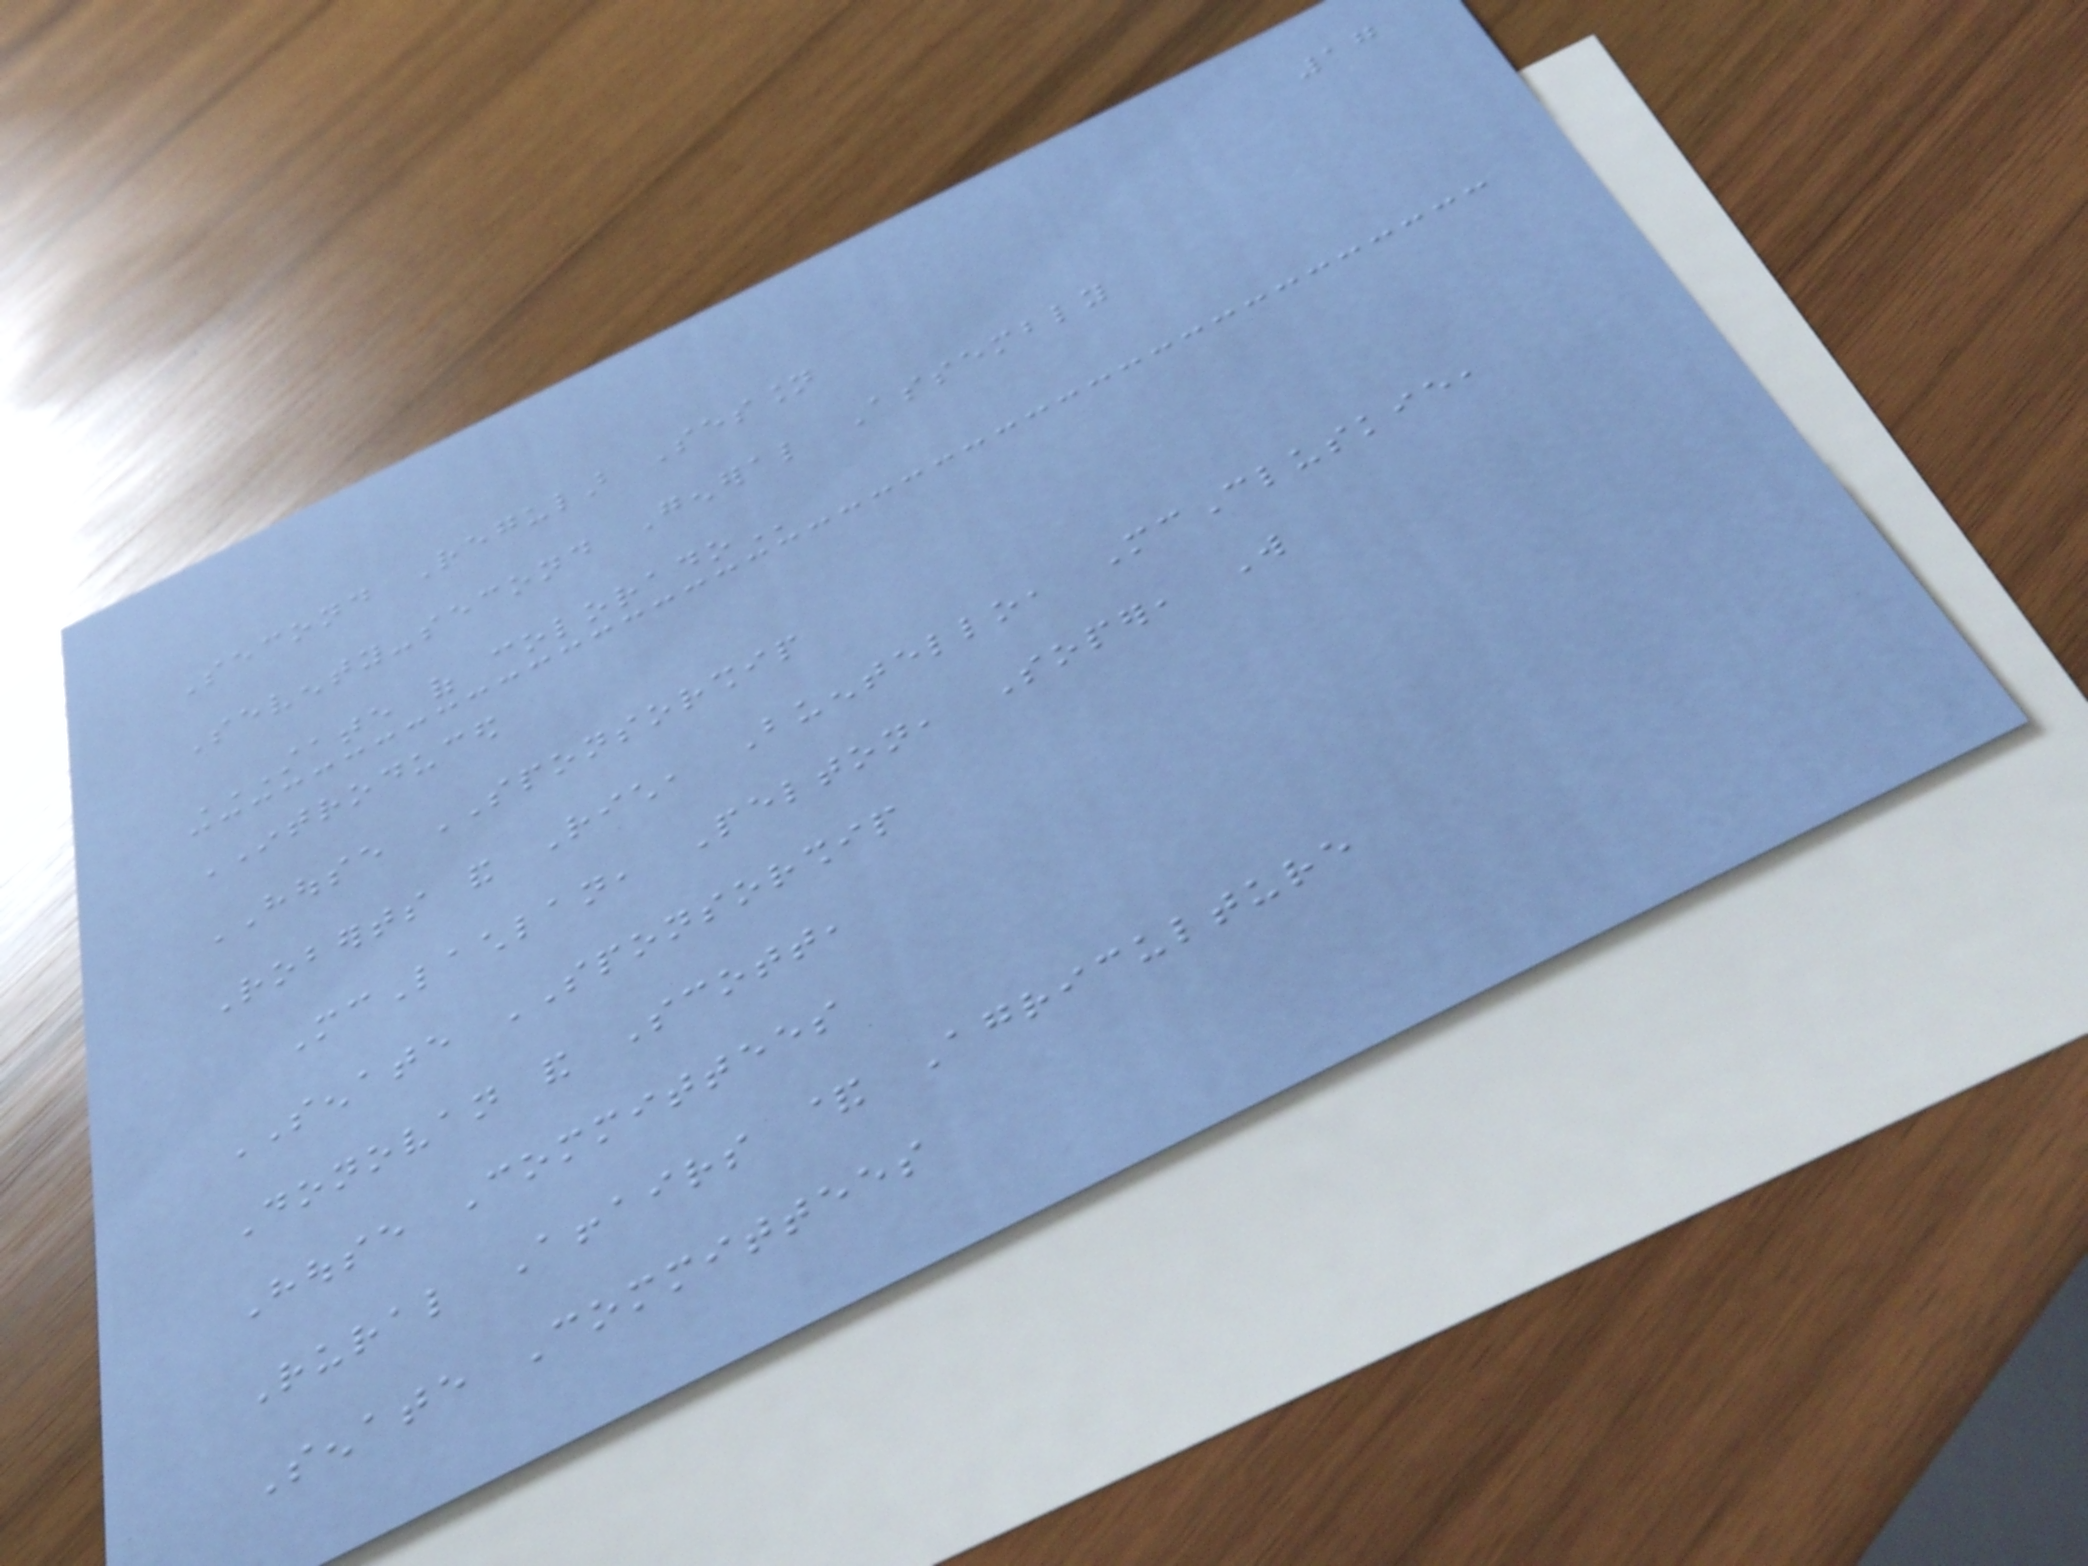17
Second Regular Session
Seventy-second General Assembly
STATE OF COLORADO
INTRODUCED
HOUSE SPONSORSHIP
Roberts and Rich, Buentello, McCluskie,
McLachlan, Pelton, Soper, Will
SENATE SPONSORSHIP
Donovan and Scott,
House Committees
Rural Affairs & Agriculture
Senate Committees
